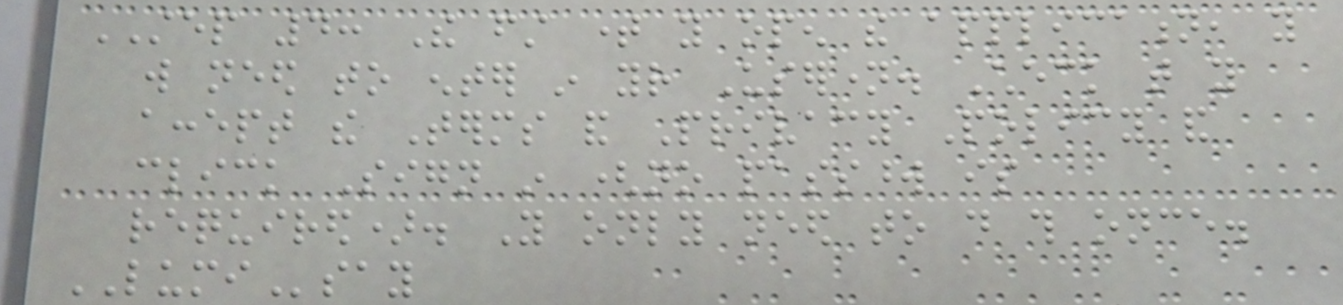STEP 4: The first time you open the application, you
will need to enter in your Username. Check that you
accept the Terms and Privacy Policy and
click Sign in (no password is
required). You only need to do this once.
LUMIsay
